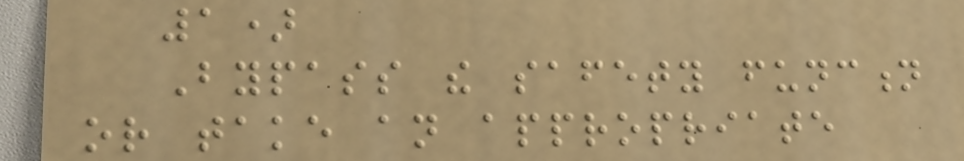1)
Bypass the safety function
or take an appropriate
